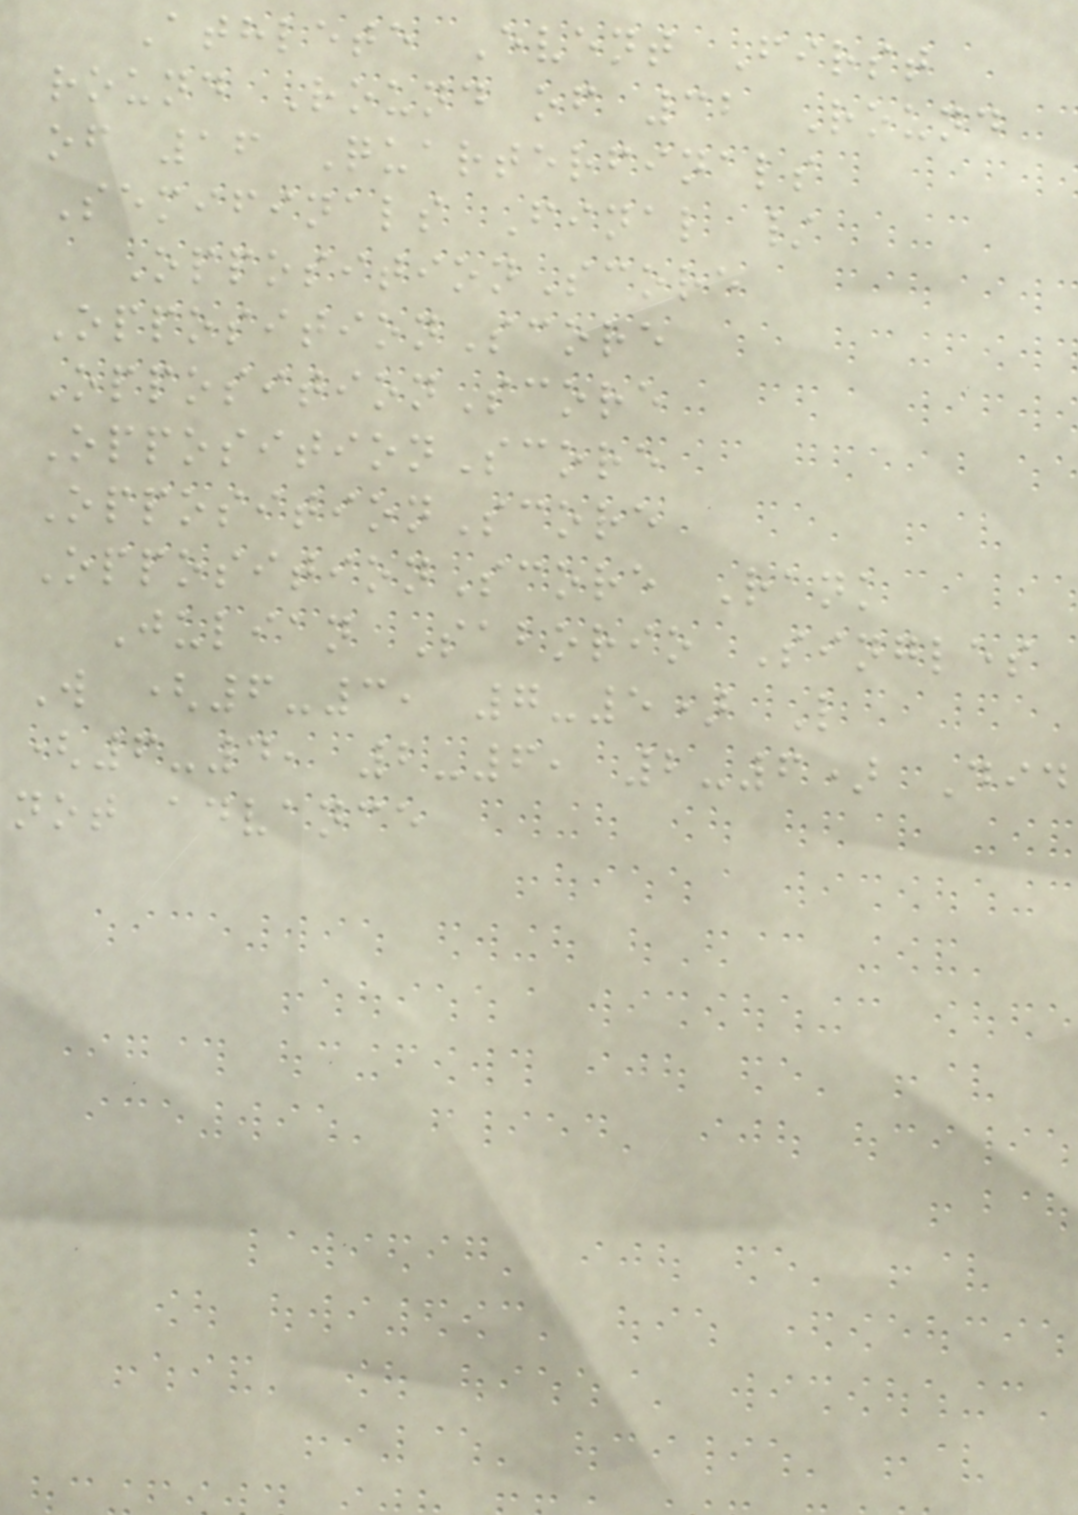Athlete Event First
round Round of 32 Round
of 16 Quarterfinals
Semifinals Final /
OppositionScore
OppositionScore
OppositionScore
OppositionScore
OppositionScore
OppositionScore Rank
Julian Saborio Singles
W (6-3, 7-5) L
(6-4, 2-6, 2-6) Did
not advance
